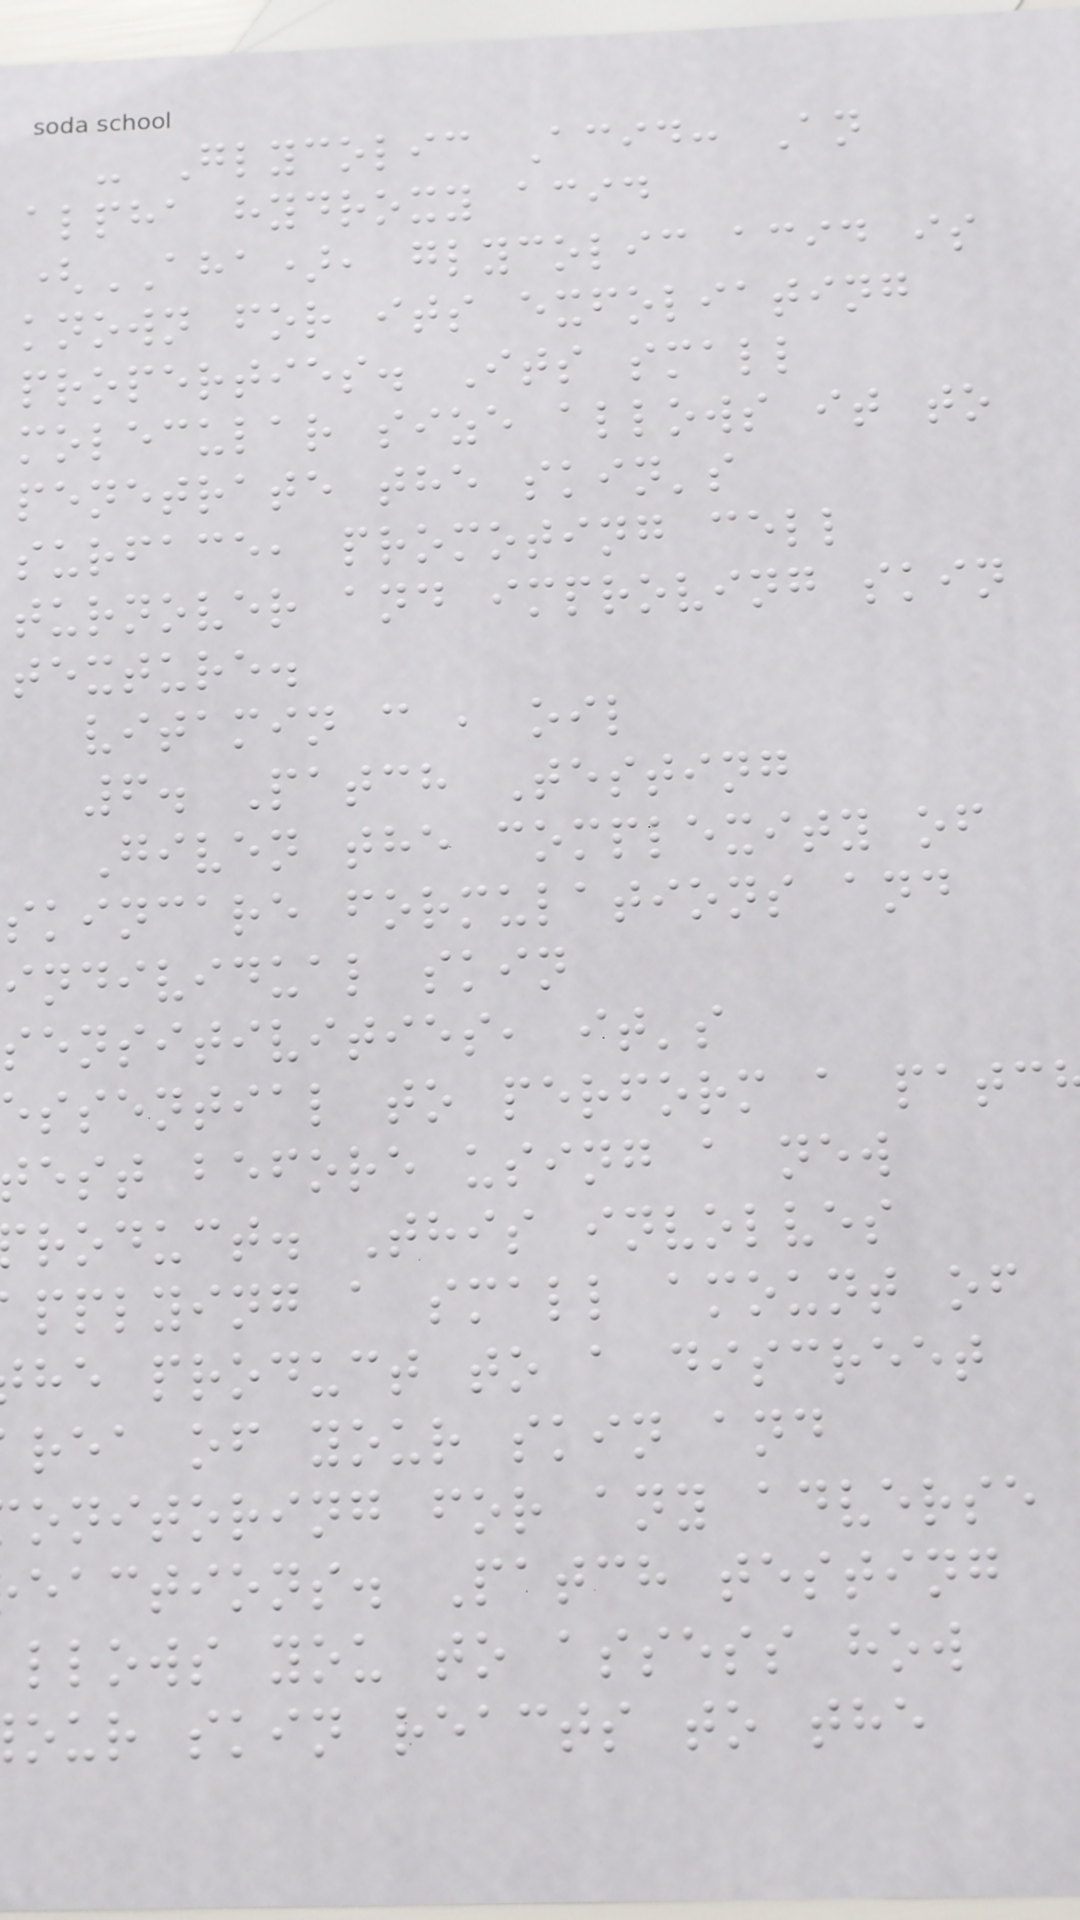- Glycolic Acid: An
alpha hydroxy acid
(AHA), glycolic acid is
known for its exfoliating
properties. Its small
molecular size allows it to
penetrate the skin's
surface, promoting cell
turnover and improving skin
texture.
vitamin c , oil
6. Patch Testing
Given the complexity of
skincare formulations and
individual skin
sensitivities, it's
essential to perform a patc
est before using a new
roduct. This involves
pplying a small amount of
he product to a discreet
rea of your skin and
onitoring for any adverse
eactions. Patch testing
llows you to assess how
our skin reacts to the
